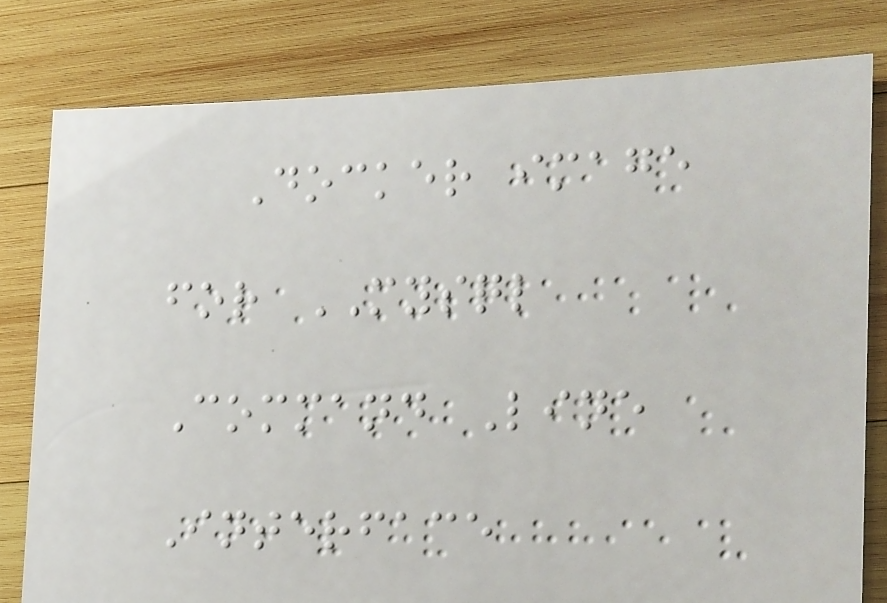Docker image
for MYSQL
Command Line
Interface
